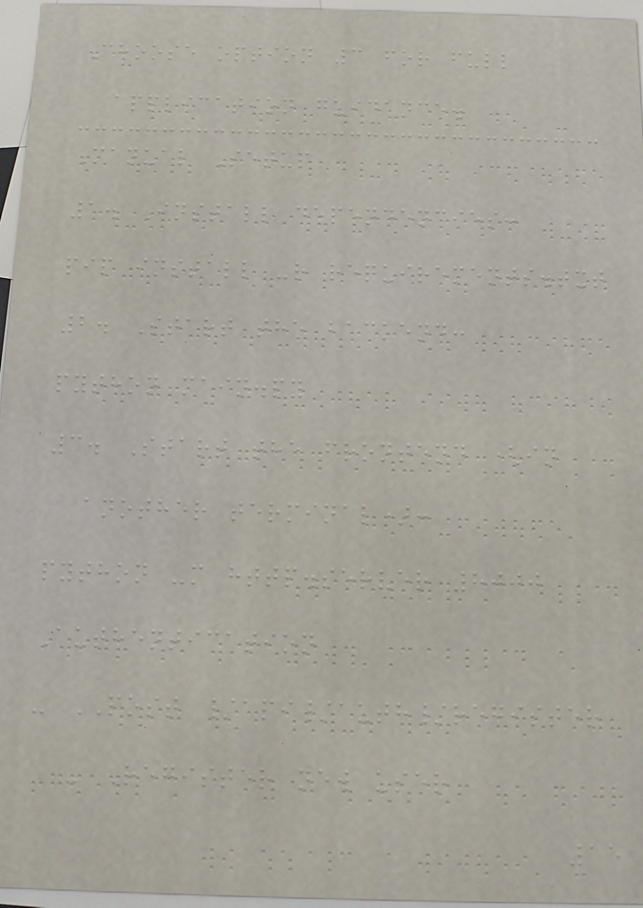Choose option 3 for full
application guidance.
Manual Setup
1. Install dependencies:
pip install -r requirements.txt
2. Start the backend:
python main.py
3. Start the frontend (in
another terminal):
python -m http.server 8000
Authentication
- POST /api/auth/register
- Register new user
15
